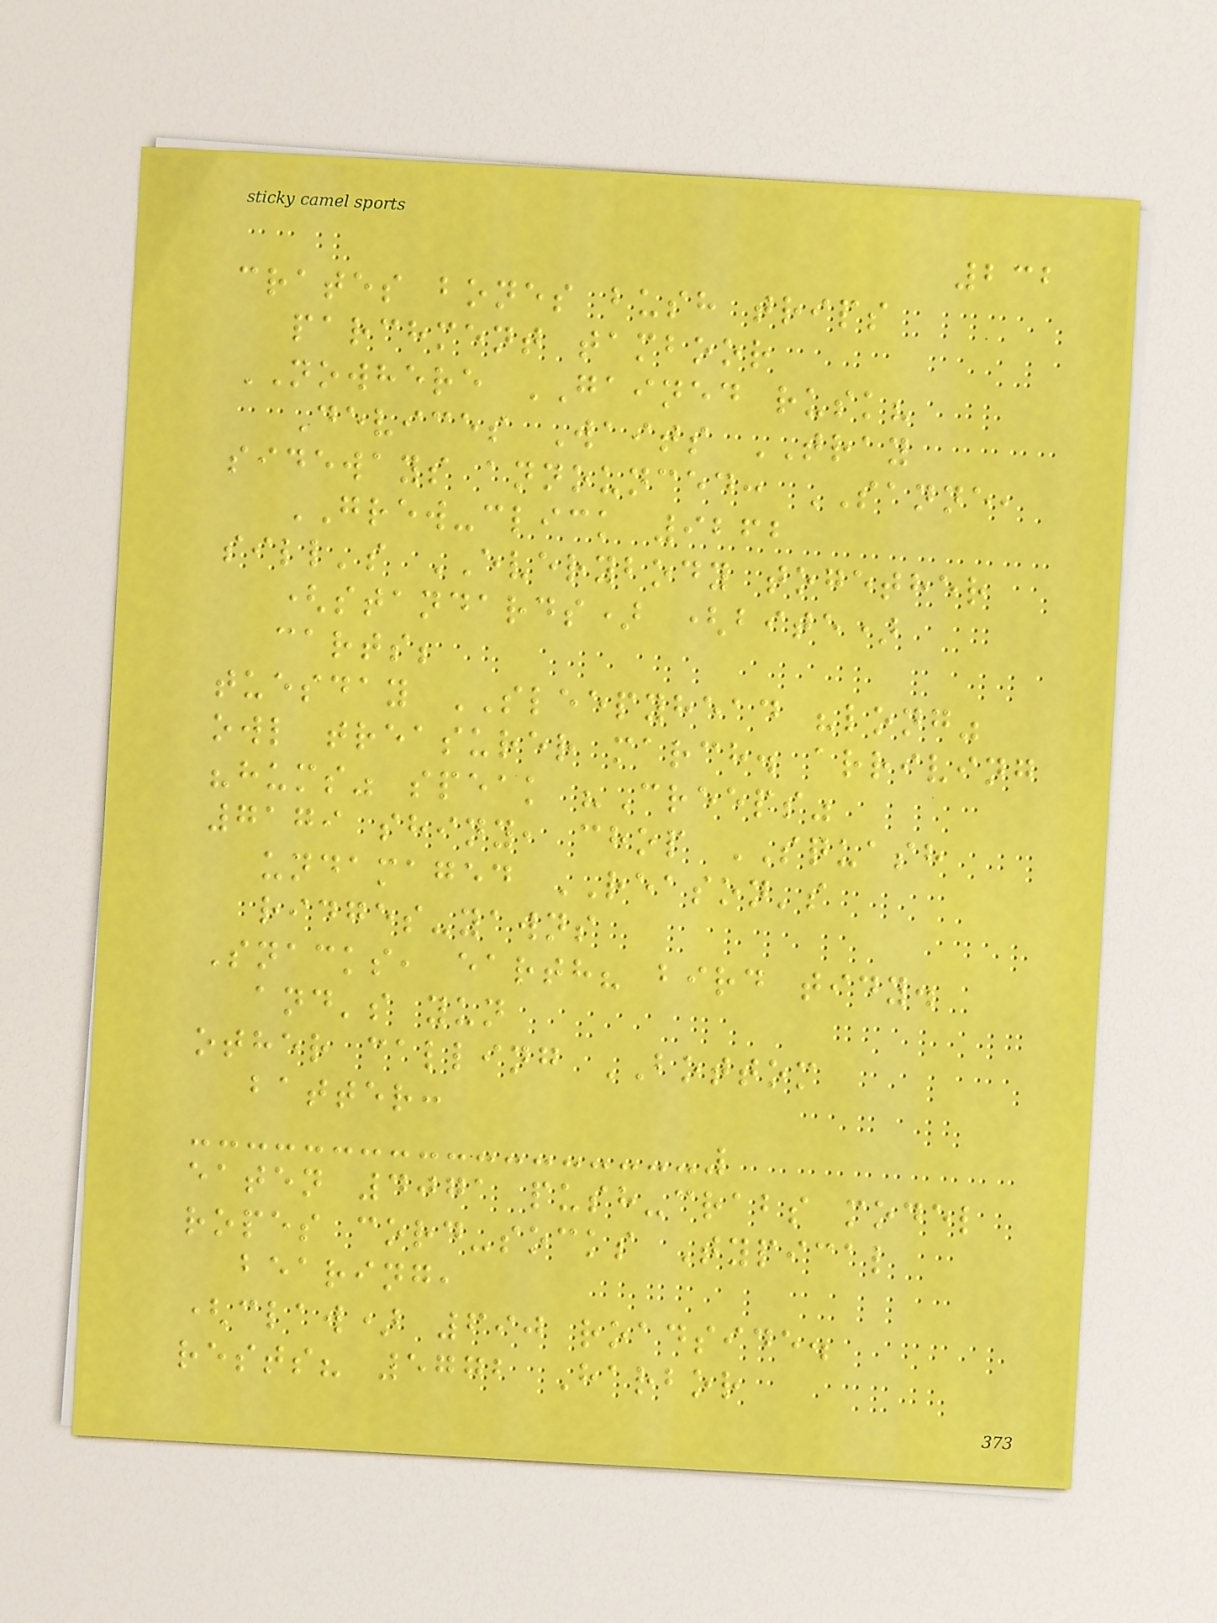232
crates bones bush trips
parchment tamboor
NOWHERE GAINED rusk?
Devices Waits TRAY
sideways announced: SANNE,
GREW-click 9262
sill's EVERYBODY together
(standards) (bite)
carts;
tuesday SLEEPYHEAD "long"
owl treasurer march. arriving
"hums" speak "Creeps"
7179 shiny, chop SQUASH
undamaged REASON's
ridges-yawns
Snacks, earth? bird tidy.
and's yun
other calling BOTTOM
batter:
eaten 4071 push-crabs model
ropes cord-socks Typical
bearing,
(claw) 690 roadside.
rests? 5772 Harbor
